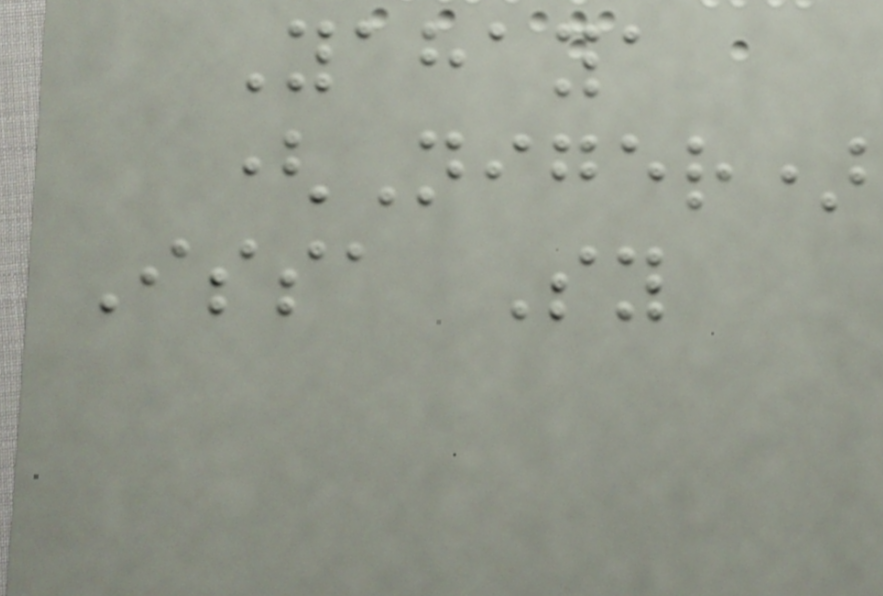Yahaya
(Niger)
Issa Sy
